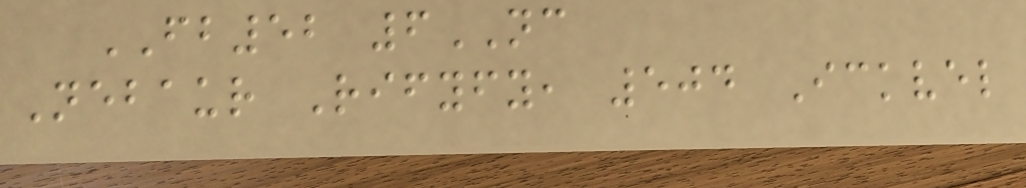FB52 6NC
Nebaur Rifyfy, 504 Ickvel
